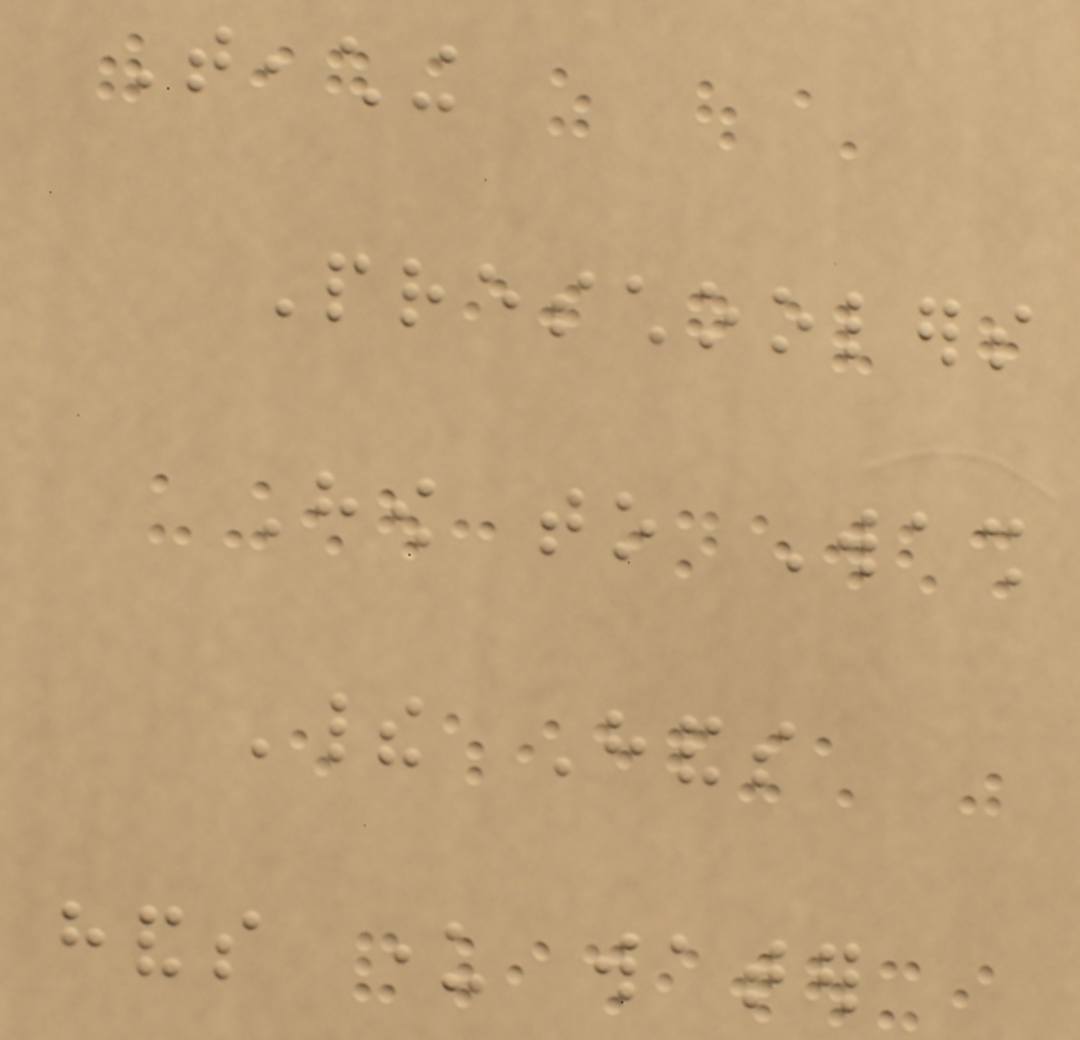Teaching
Preschoolers
How to Wash
Their Hands
hands under water
